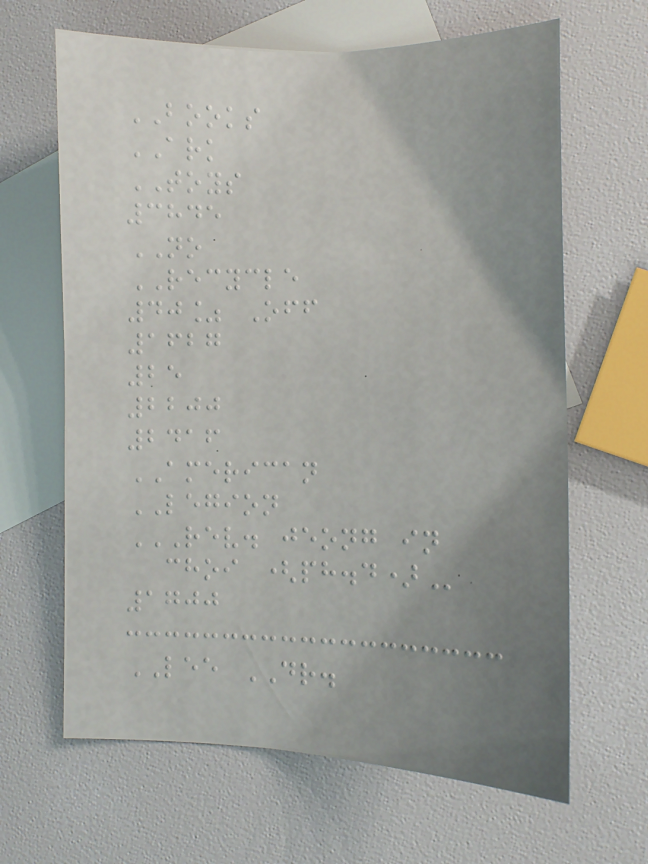BOOKS
ARK
TOYS
3845
NO
RECYCLE
40% Off
1627
25
2200
2416
AMERICAN
LEGION
REV. JEONG IN
CHOI (PH.D)
1700
LEE DR.
